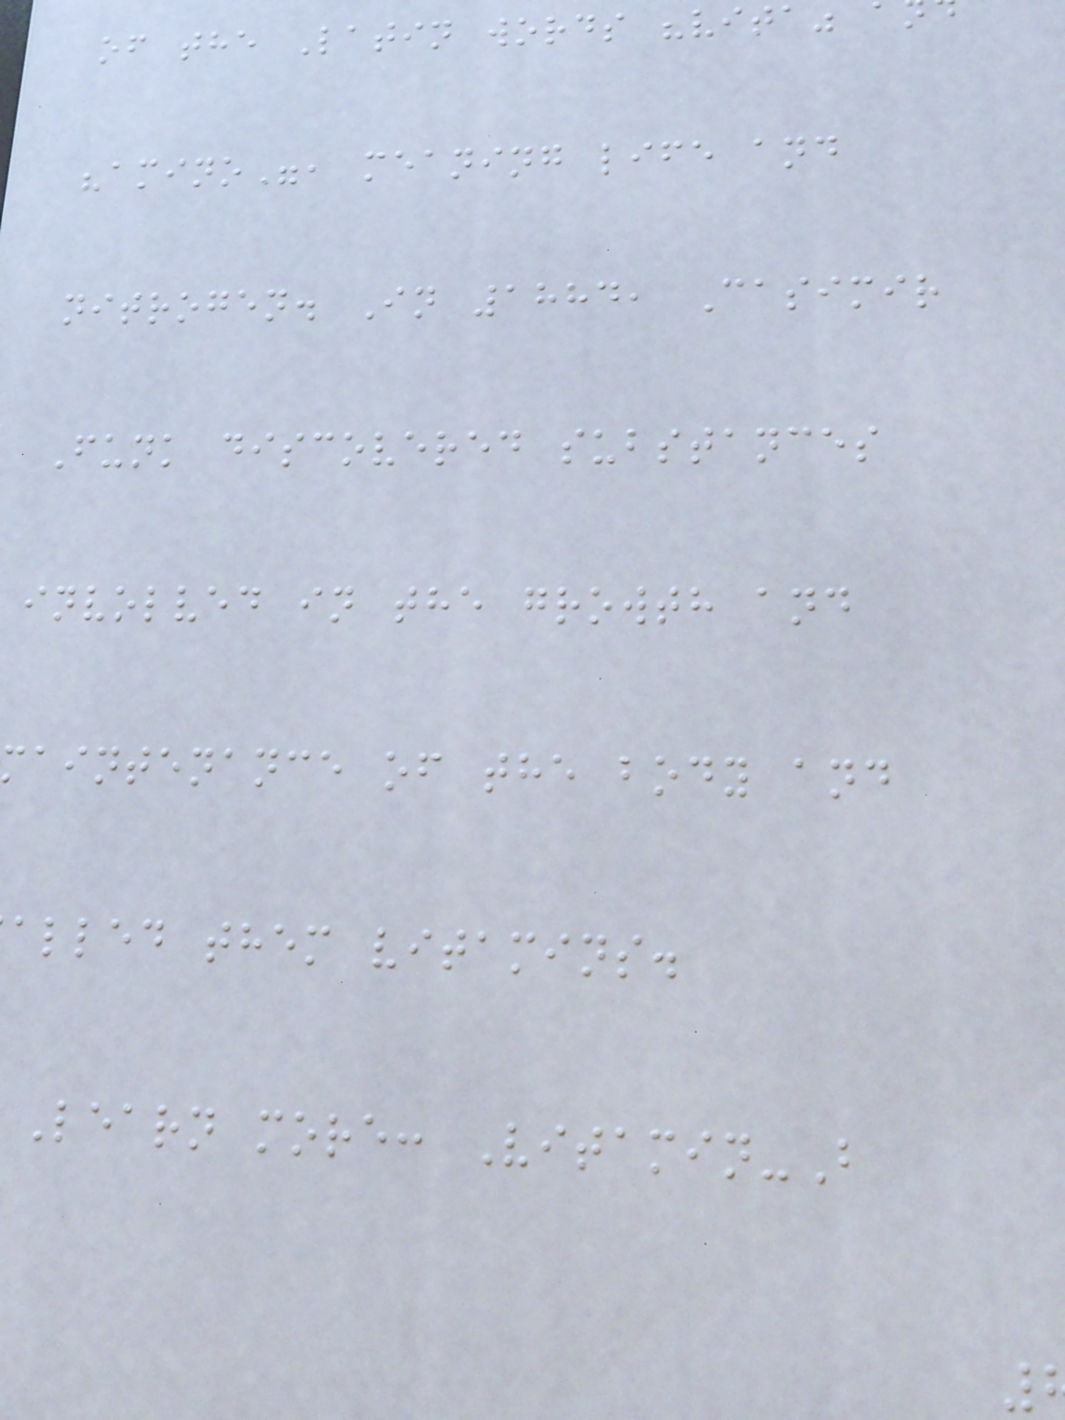of the Latin words "vita"
"amino", meaning life and
nitrogen. In 1884, Casimir
Funk discovered substances
involved in the growth and
aintenance of the body and
alled them vitamins.
Learn more: Vitamin-B
